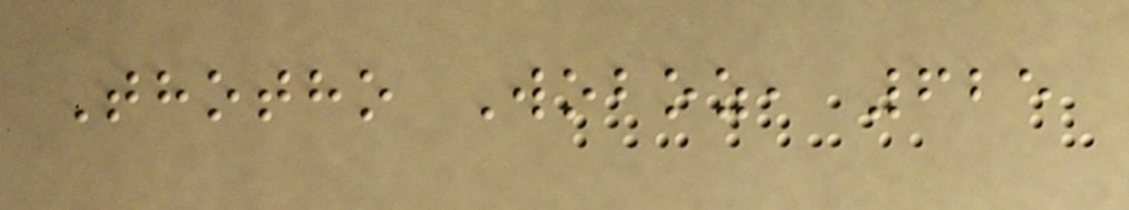Thotho Woboz, 625
